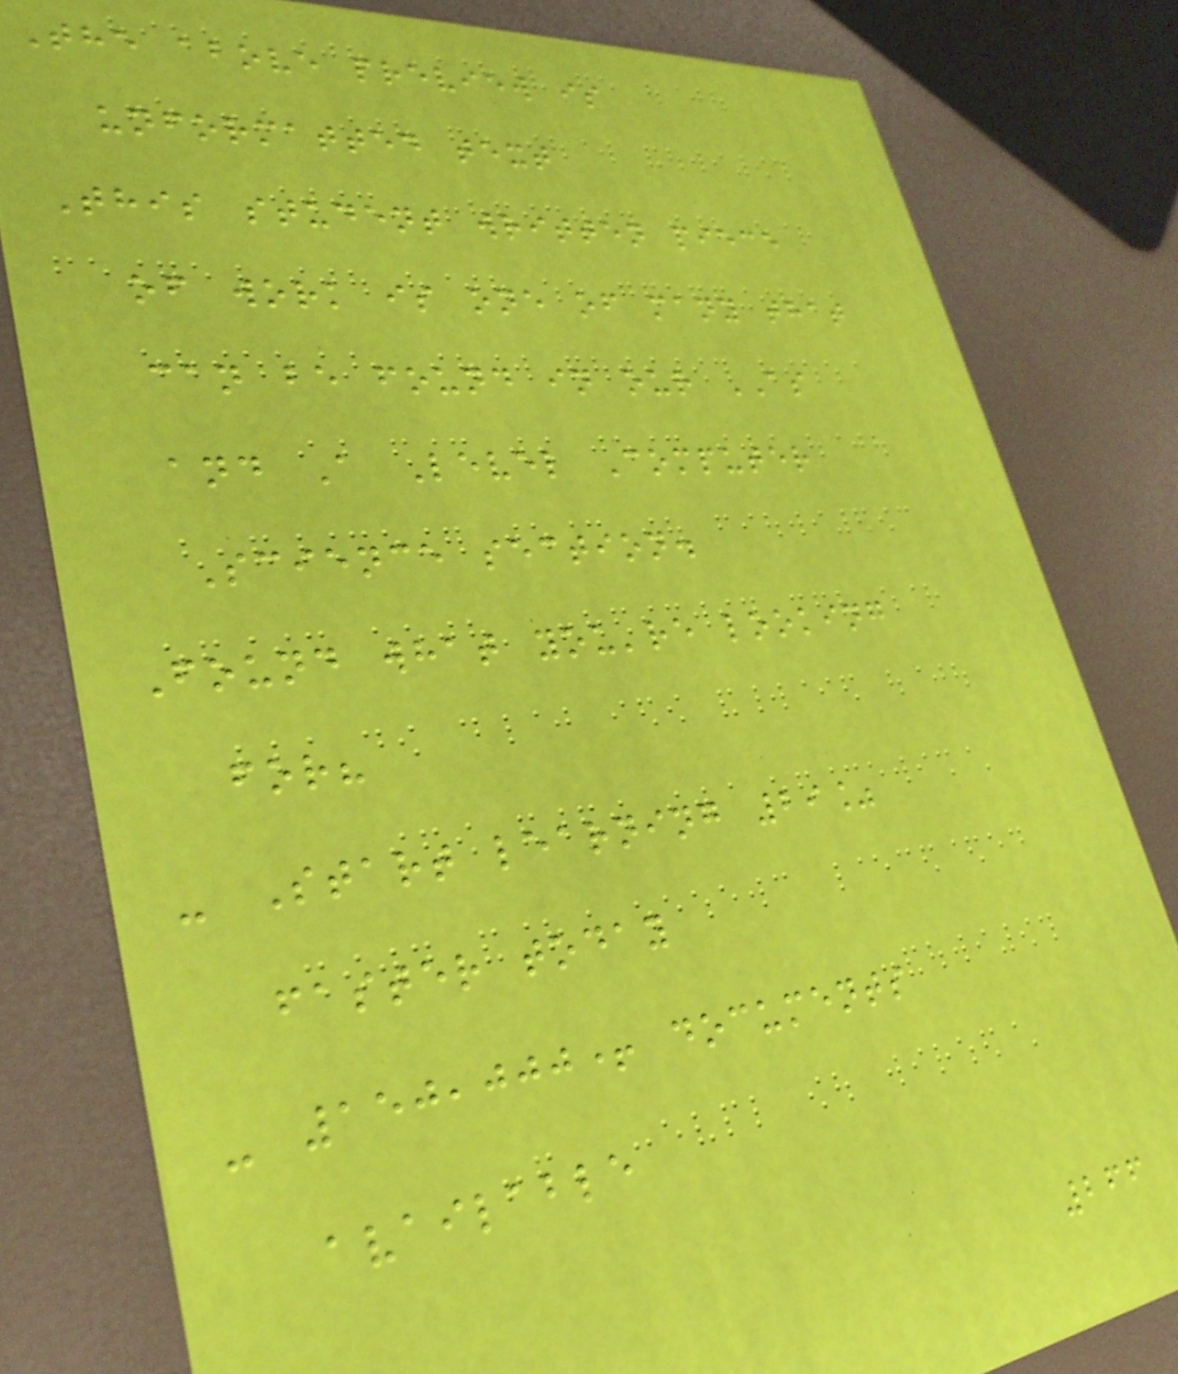The above preview is
unformatted text
This student written piece
of work is one of many that
can be found in our AS
and A Level Computer
Science section.
Found what you're looking
for?
- Start learning 29%
faster today
- 150,000+ documents
available
266
